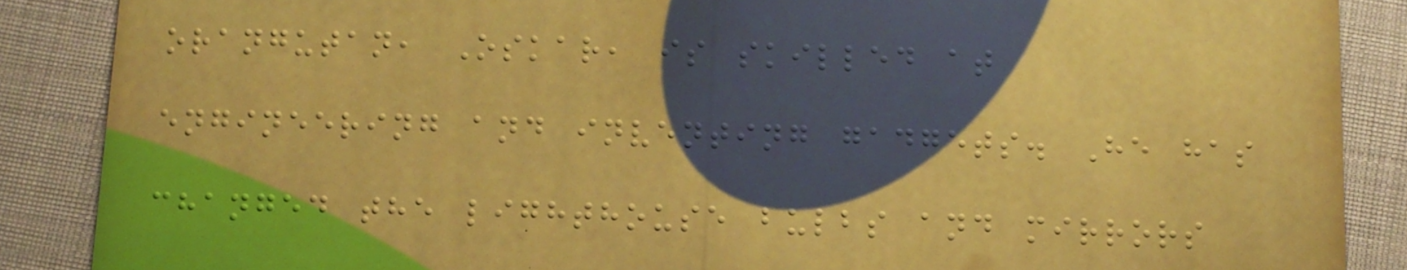orangutan, Oskar, is skilled at
engineering and inventing gadgets. He has
changed the lighthouse bulbs and mirrors
